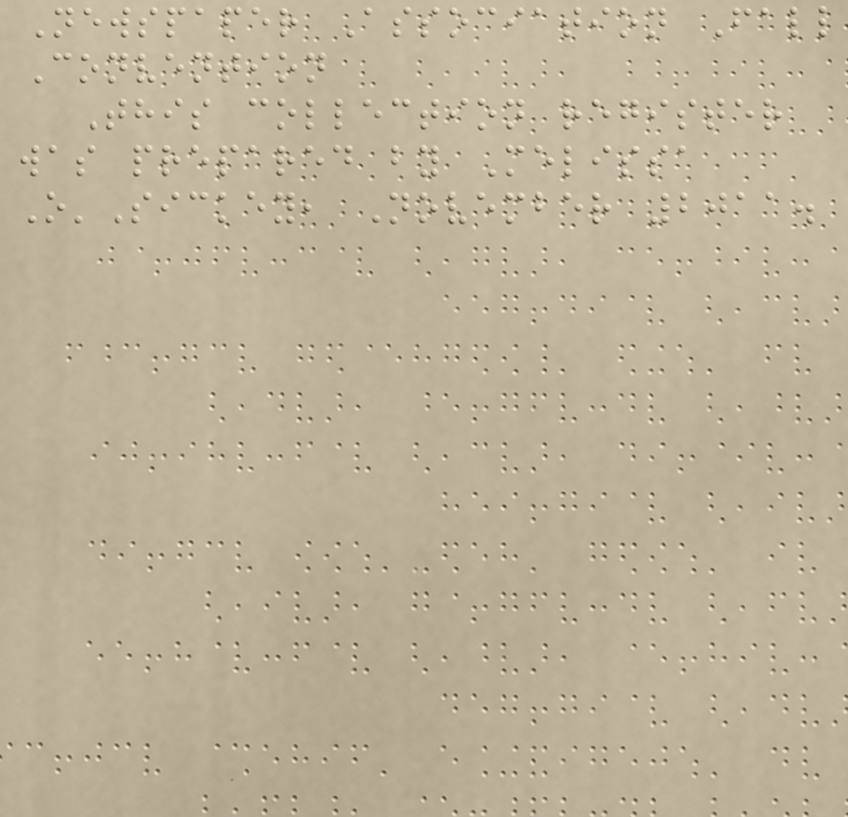Newspaper Association Fall
Convention
This collection register
was prepared by Melissa
O'Sickey, November 2011.
